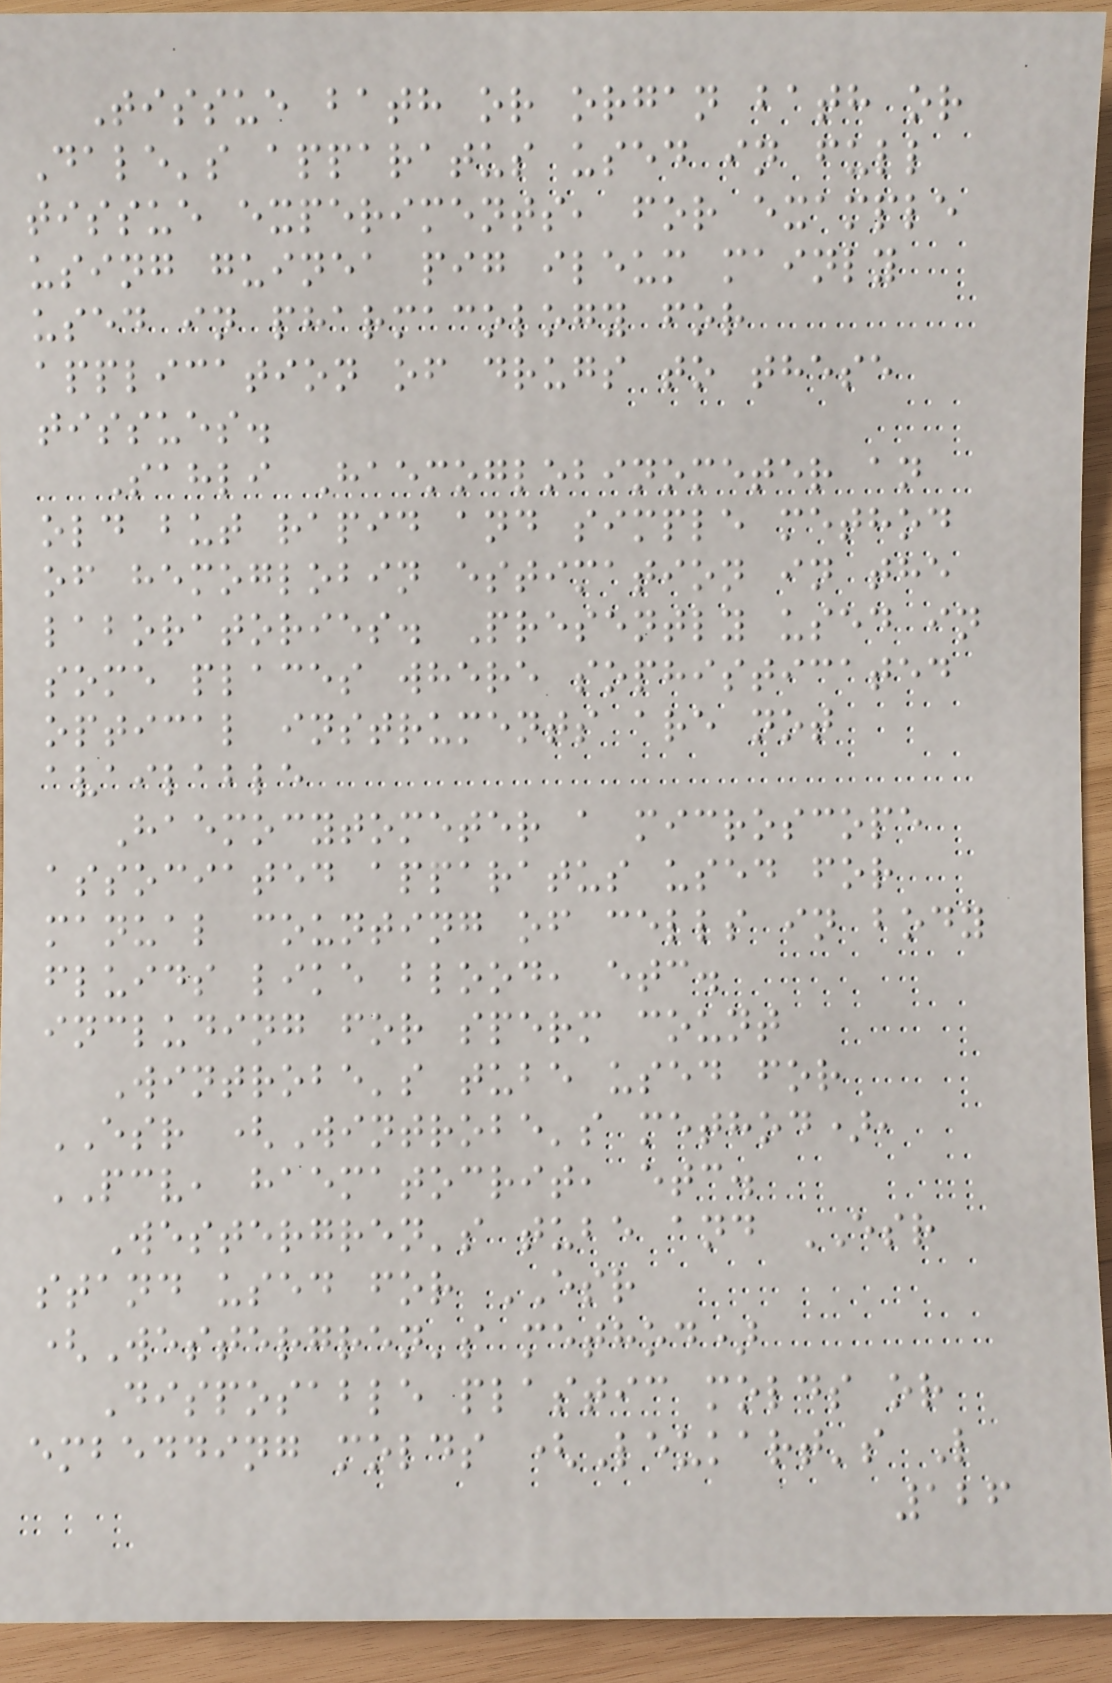Tissue bath or organ bath or
Dale's apparatus used in full
tissue experiments, for example
using guinea pig ileum mainly
used in pharmacology for
application of drugs to these
tissues.
Sahli Haemoglobinometer an
old but rapid and simple method
of hemoglobin estimation in the
laboratories. Presently used in
some places where sophisticated
optical instruments are not
available
Haemocytometer a microscope
associated apparatus used for
manual counting of cells in body
fluids like blood, etc.
including for sperm count
Wintrobe's tube used for
ESR (Wintrobe's method),
PCV, haematocrit, etc.
Westergren's tube and ESR
stand used for ESR
(Westergren's method)
Disposable plastic molds or
embedding molds (Leukart's L
126
